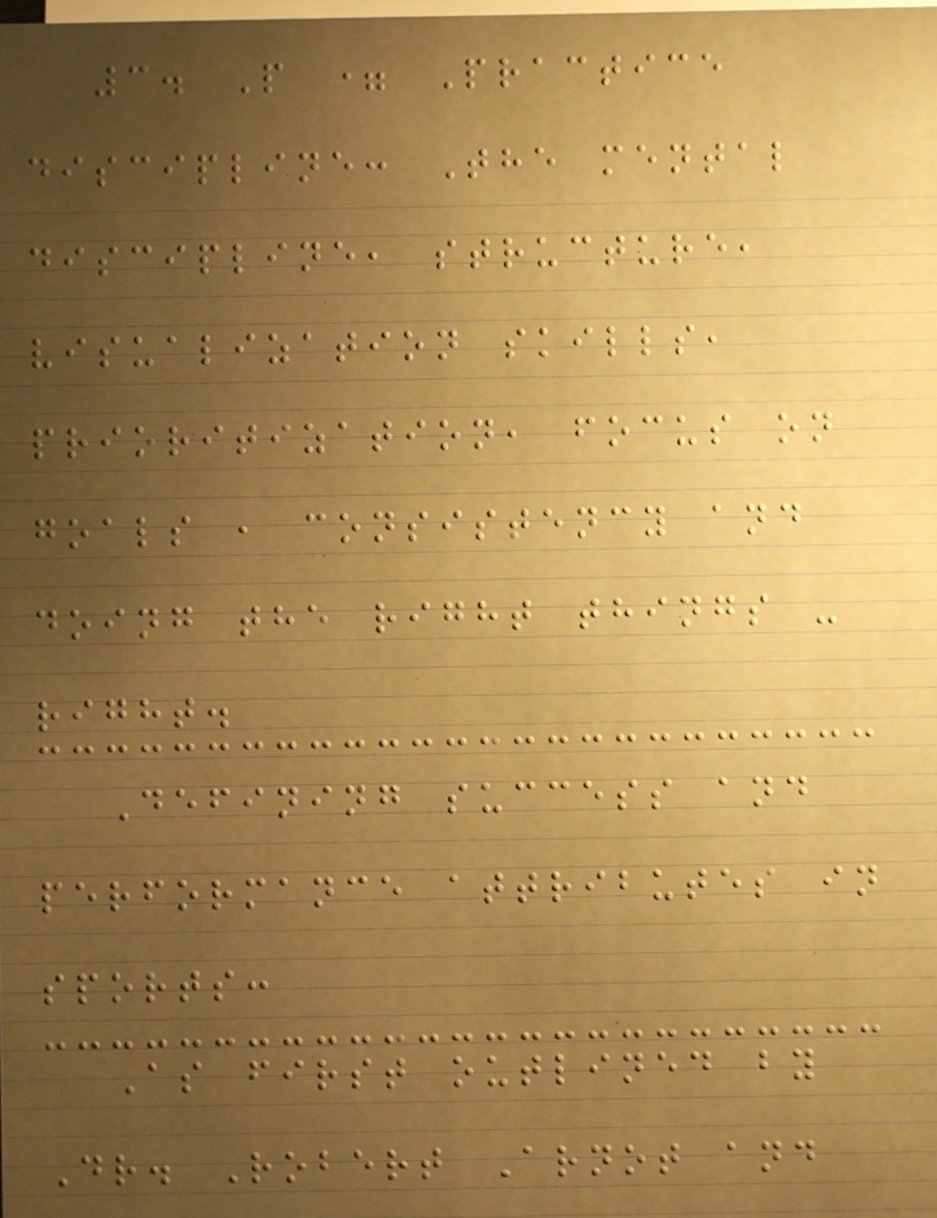3. P = Practice
discipline: The mental
discipline, structure,
visualization skills,
prioritization, focus on
goals , consistency and
doing the right things -
right.
Defining success and
performance attributes in
sports:
As first outlined by
Dr. Robert Arnot and
